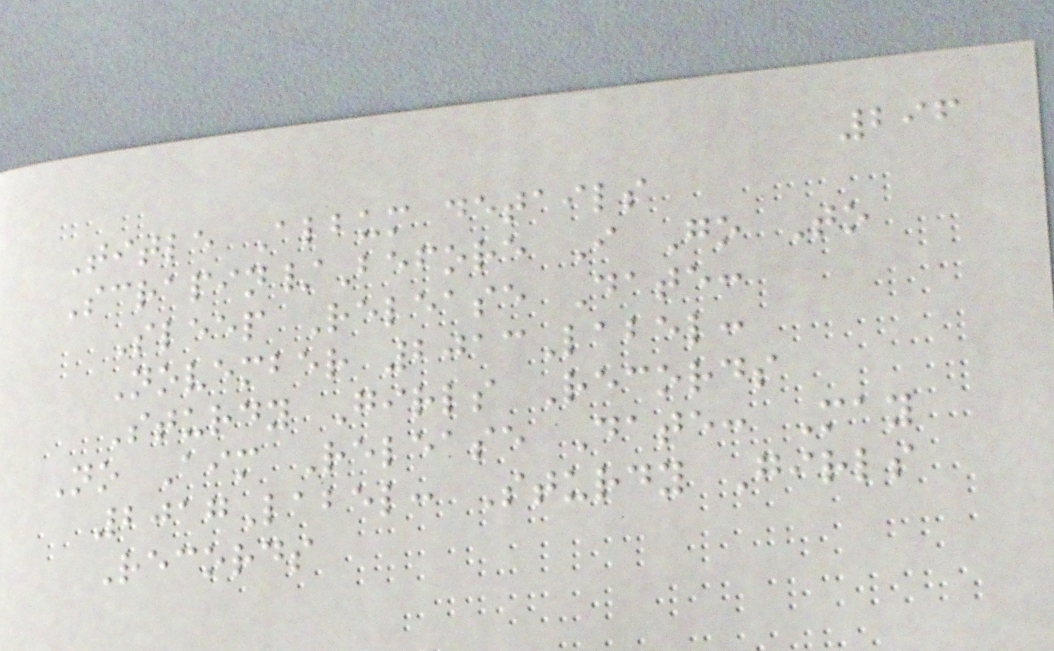296
Title Album details
Scrapin/Before I Go To
Sleep Release Date:
November 2013Label:
Sturdy Girls Records
No Aim Release Date: May
2017Label: Sturdy Girls
Records
